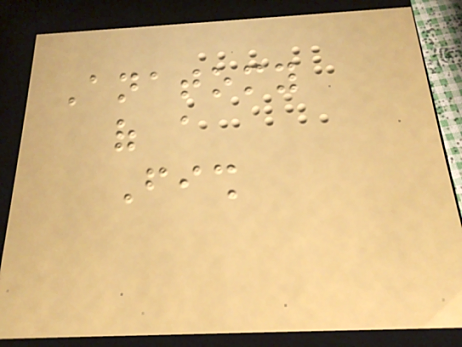Anatomy
of a
Fish
